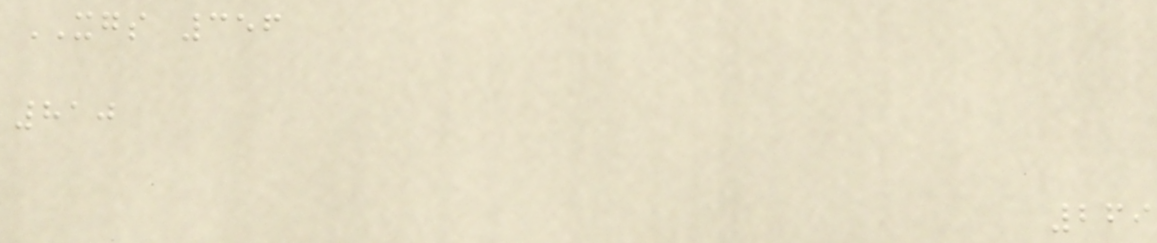XGS 356
810
269
